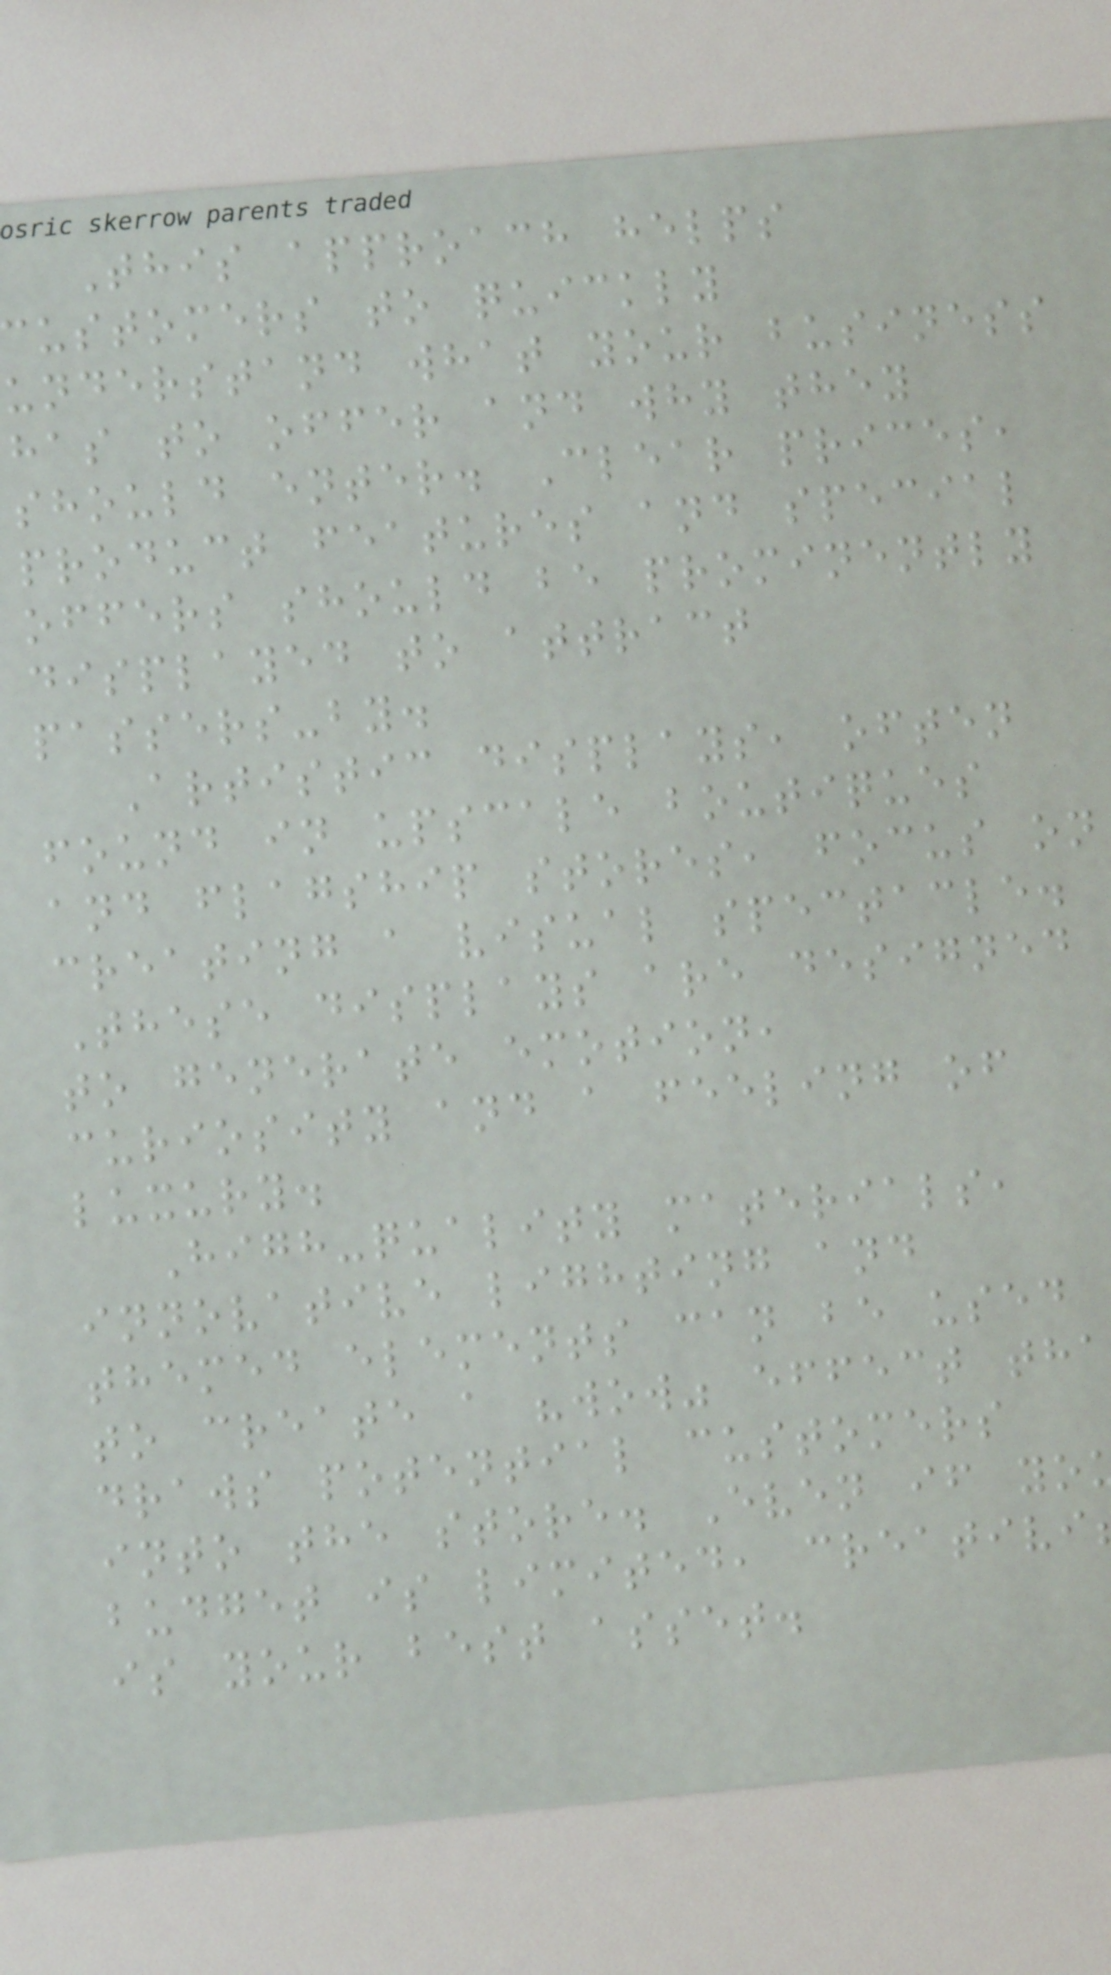This approach helps
customers to quickly
understand what your business
has to offer and why they
should enter. Clear prices,
product features and special
offers should be prominently
displayed to attract
passers-by.
Artistic displays, often
found in upscale boutiques
and flagship stores, focus on
creating a visual spectacle.
These displays are designed
to generate emotion,
curiosity and a feeling of
luxury.
High-quality materials,
innovative lighting and
themed elements can be used
to create a "wow" effect tha
draws potential customers
into the store. Even if yo
budget is limited, creativi
is your best asset.
